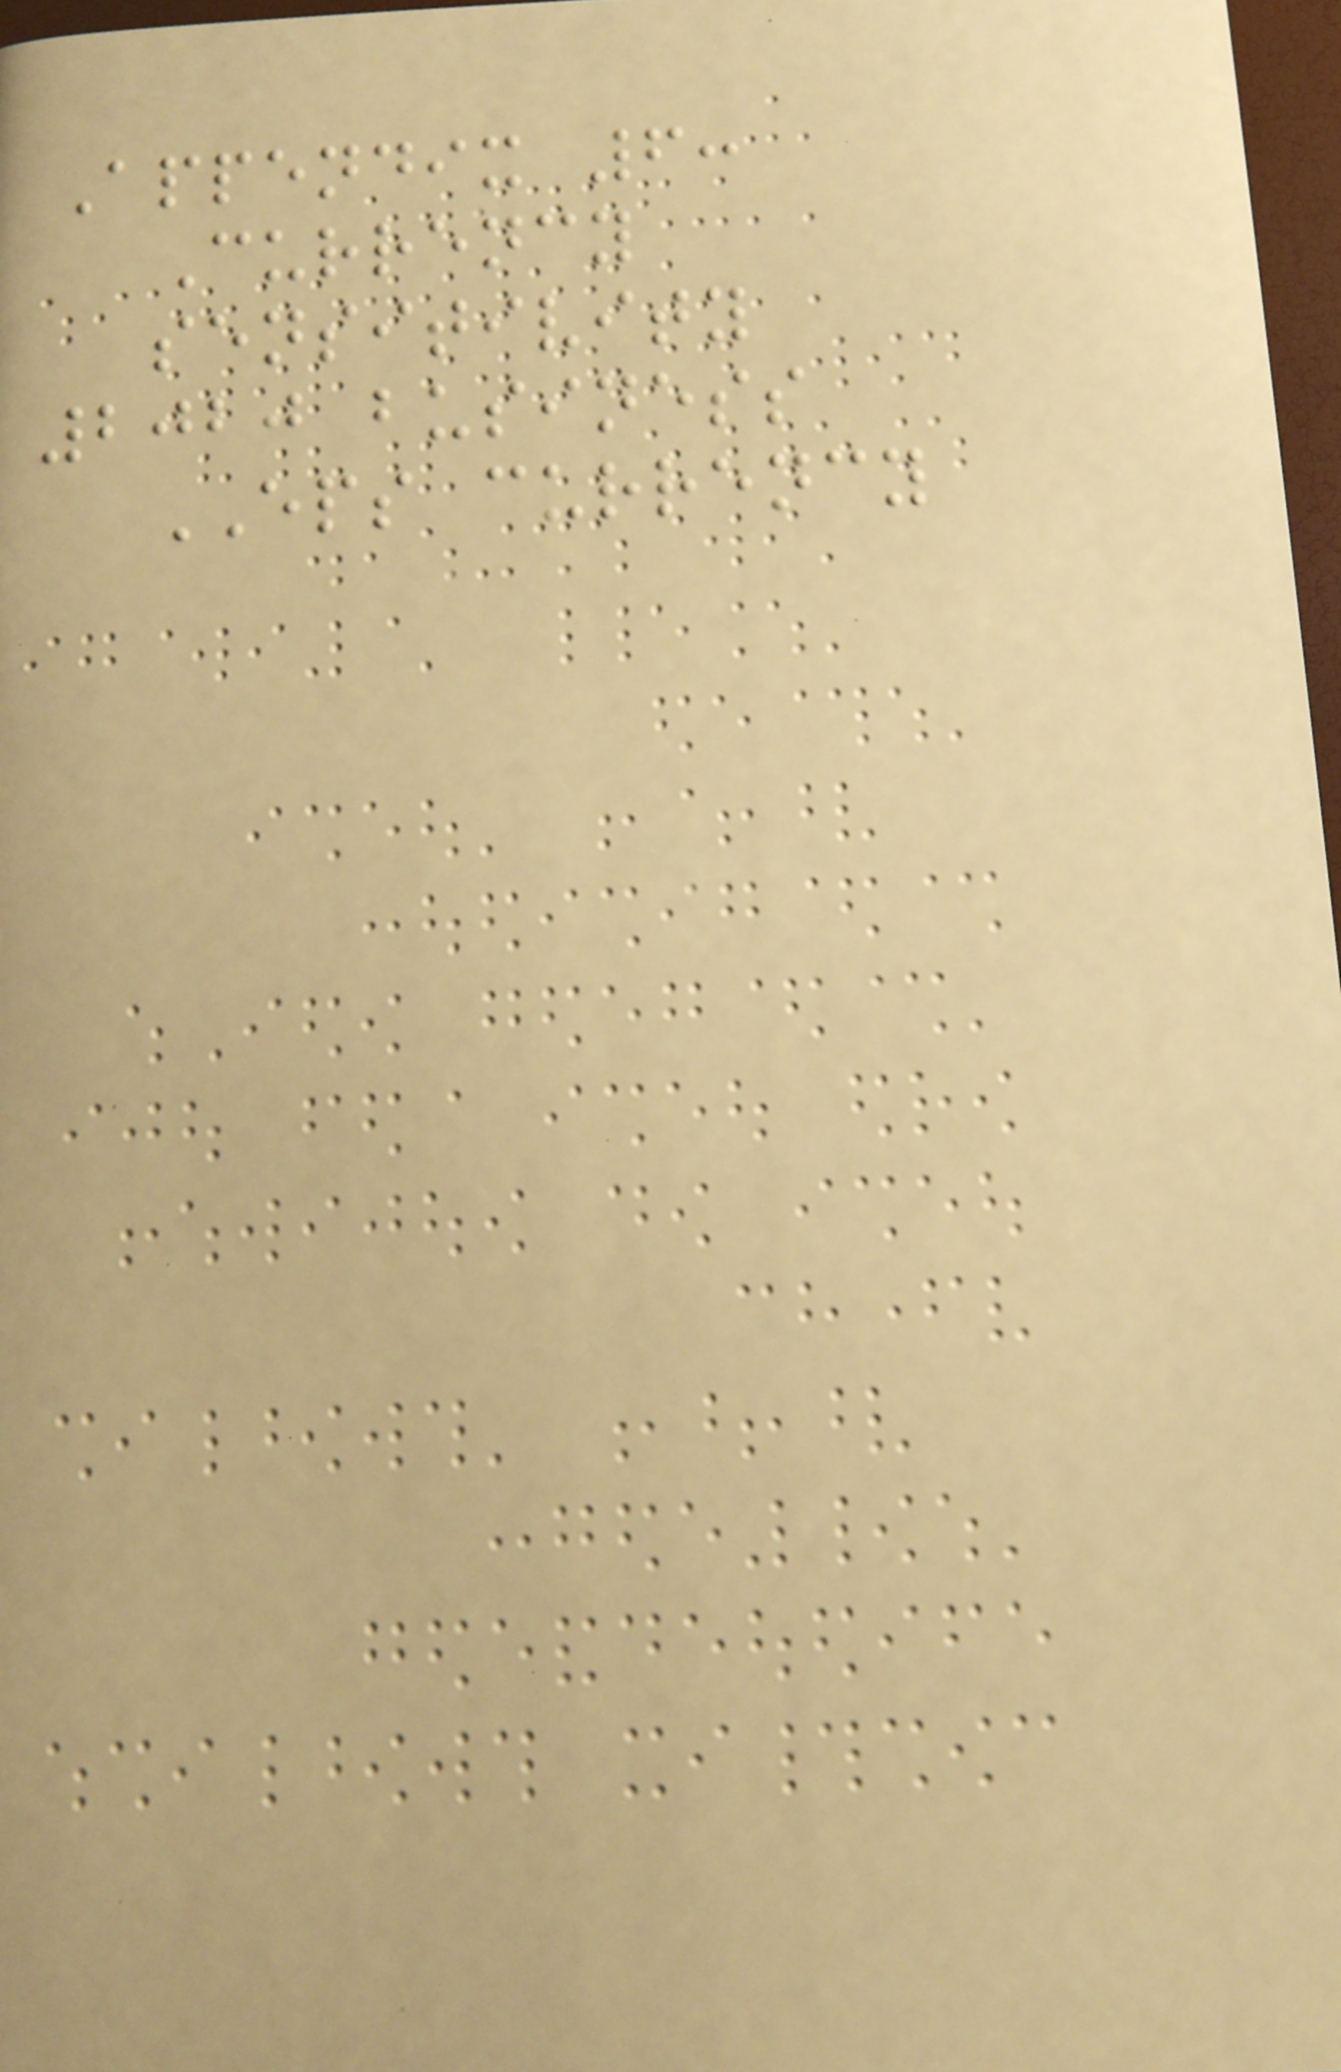Appendix 6:
Currency
sensitivity
2020 business
EPS currency
